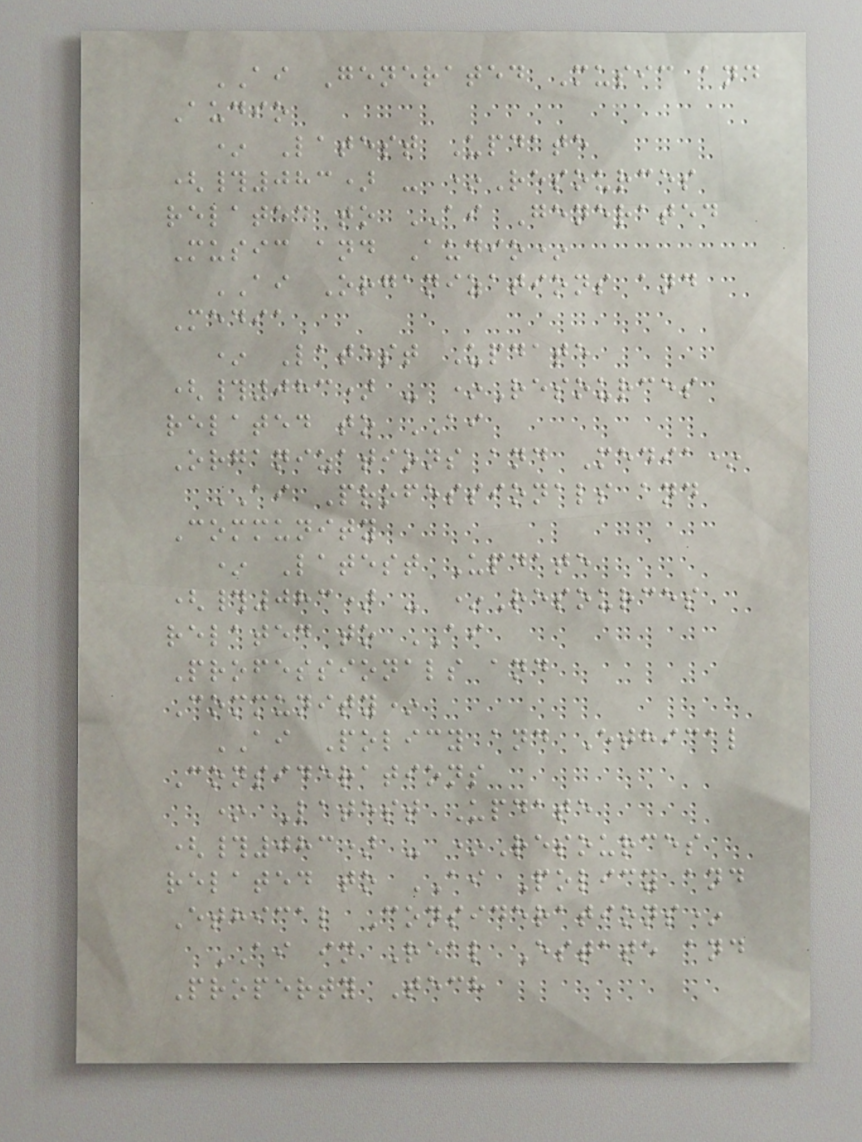AI Generated Music and
Audio
* Latest Update
(#083) - *Resources
related to AI Generated
Music and Audio*
AI Organizations and
Media
* Latest Update
(#083) - *Resources
related to AI
Organizations and Media*
AI Professionals and
Community
* Latest Update
(#083) - *Resources
related to AI
Professionals and
Community*
AI Policy and Ethical
Considerations
* Latest Update
(#083) - *Resources
related to AI Policy and
Ethical Considerations*
AI in Real Estate and
Property Tech
